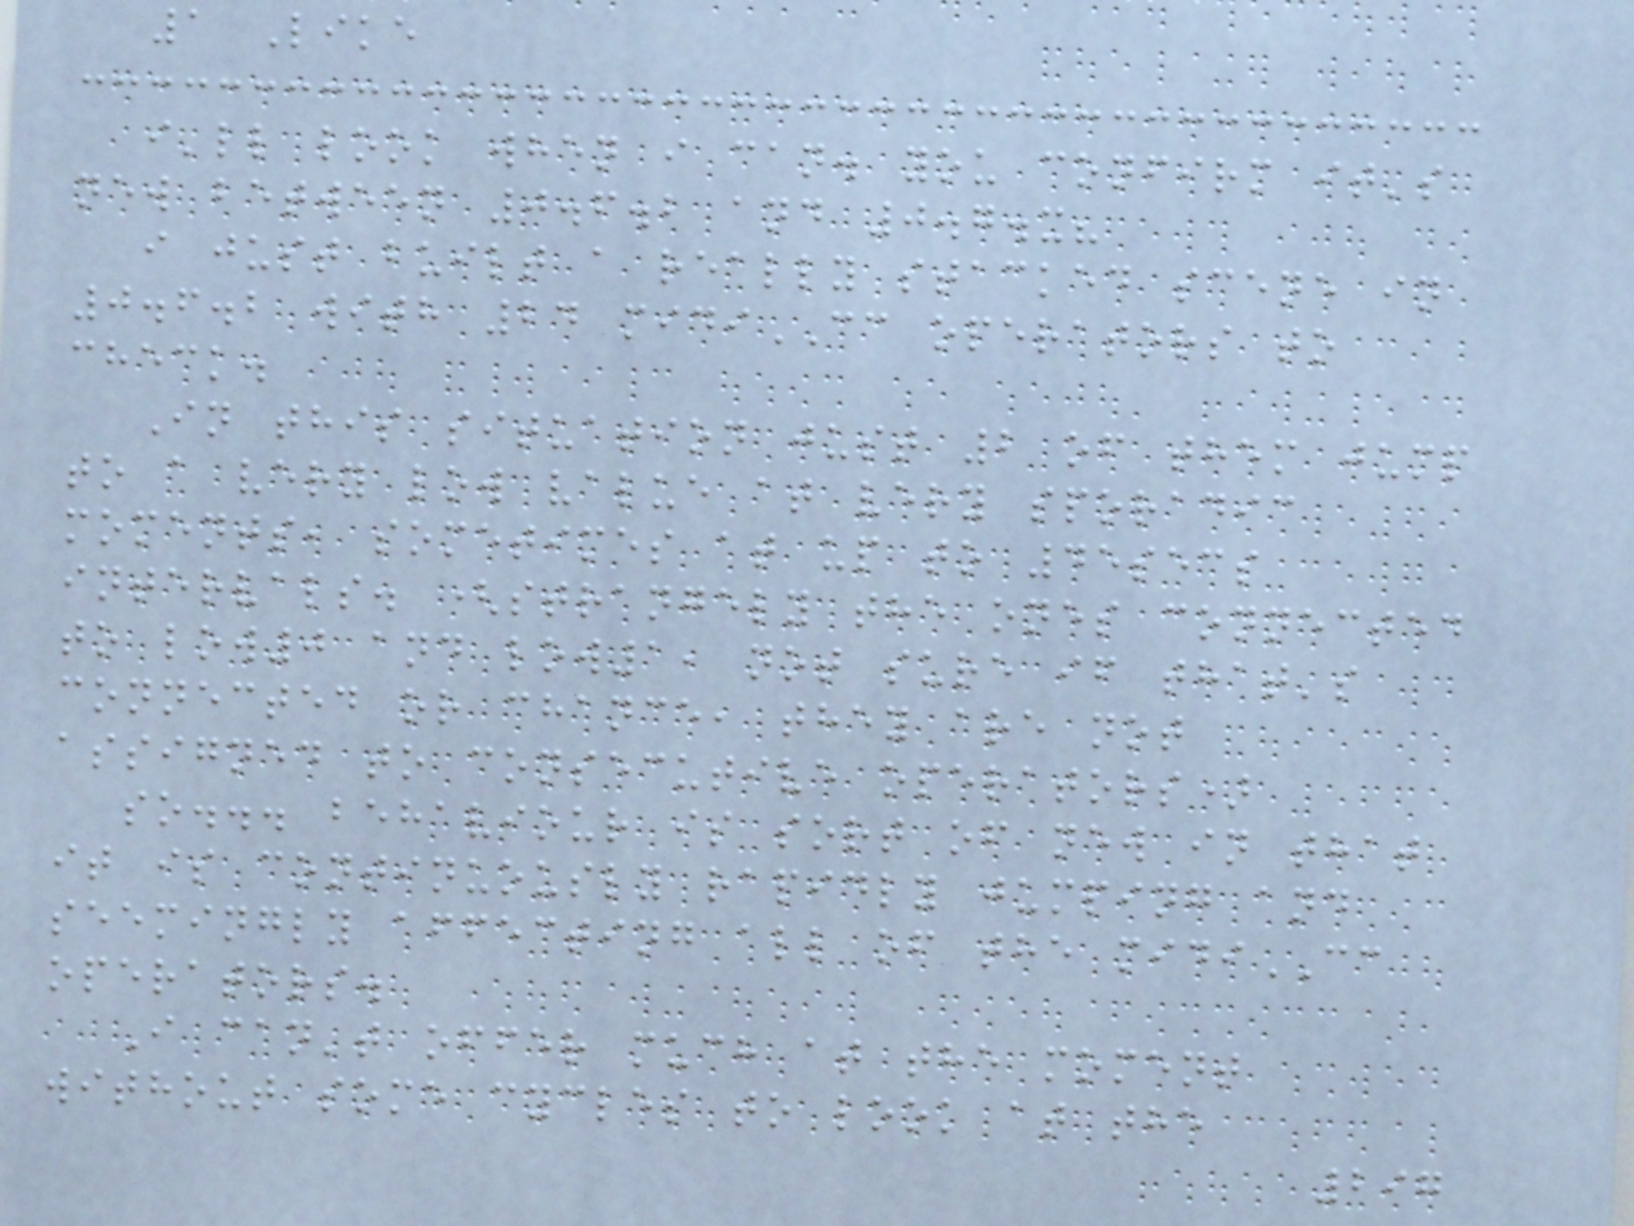1 Like
i'll look when i can. you confirm it's
new between 0.6.2 and 0.7.x?
i just built a really stacked scene in
0.6.2 with 24 midiCC operators to
check.
In this situation just 2 of them jump
to a very low value at very sporadic
moments, sometimes at up to 45secs
intervals. (strangely the ones connected
to low0 and low1, not sure if that's
connected or chance, they are not
assigned to consecutive operators)
so... behaviour is sort of new in that
it is continuously rapidly jumping and
seemingly affecting all of the midiCC
operators.
I can't offer much at the moment
without some cycles to look at the
297
